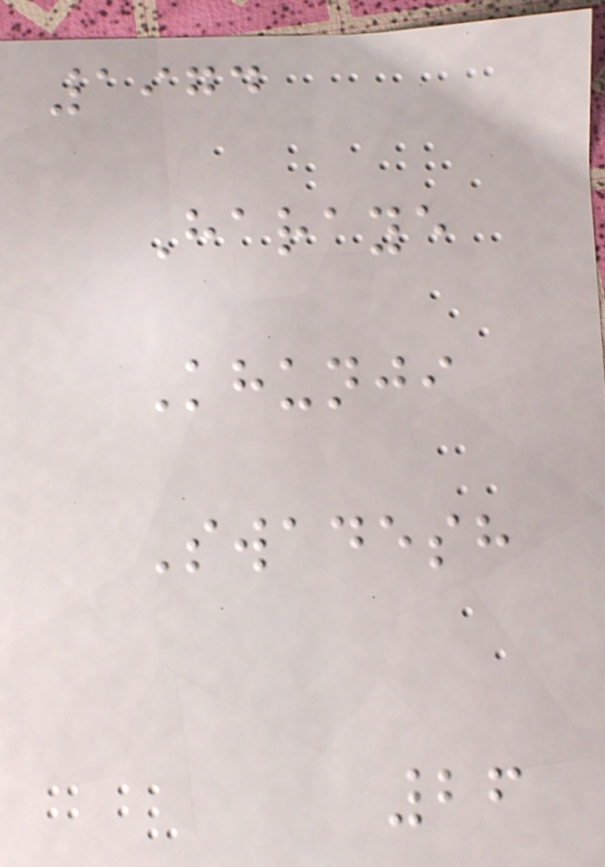1974
Haraye
Khunji
Swadesh
26
